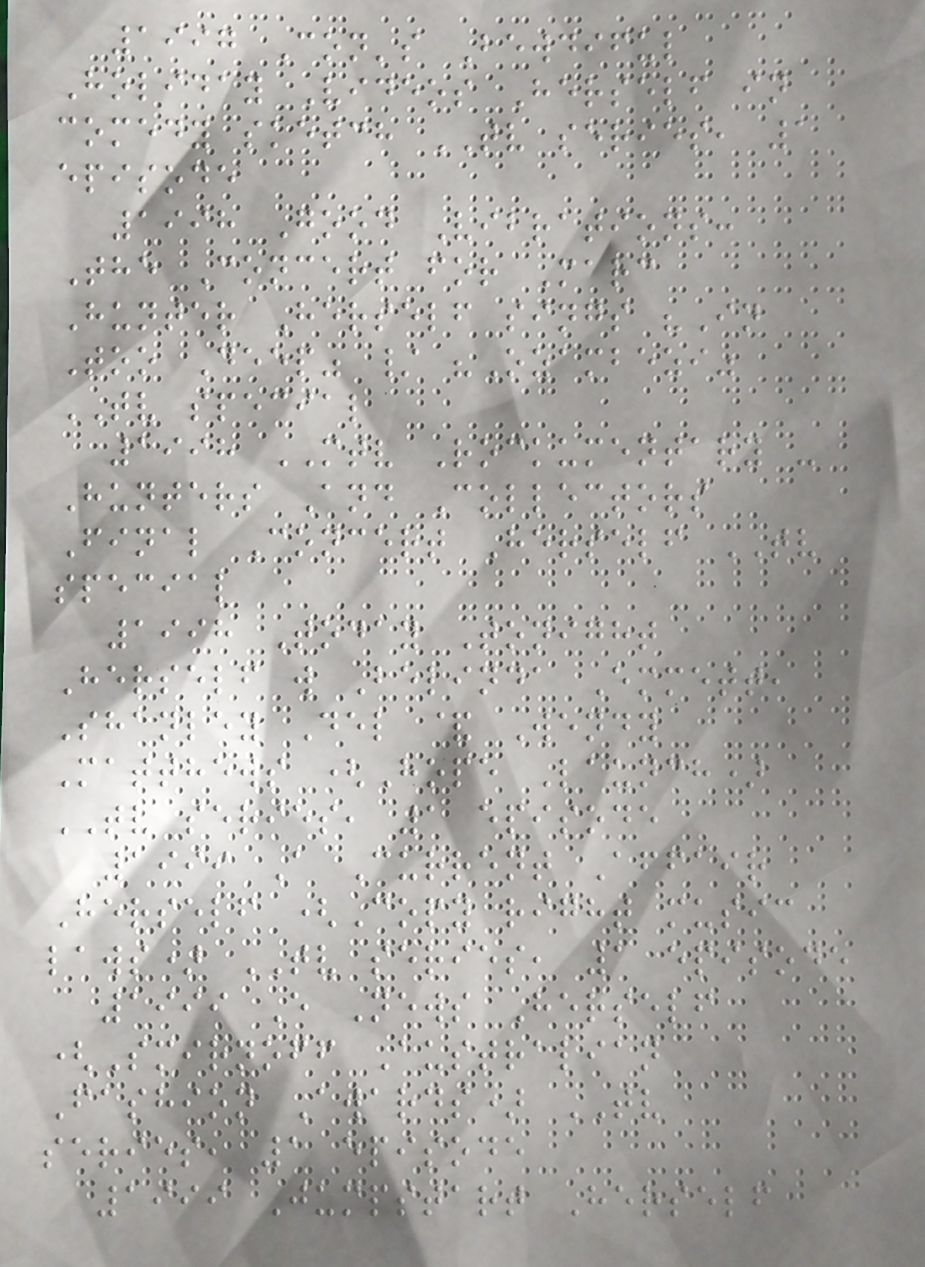1997 Con's Bewdiful
Holiday Videos Herself in
comedy sketch TV series, 1
episode
1998 Good Vibrations:
The Concert for Marc
Hunter Herself sings "In
Too Deep" / "Ozambezi"
TV special
1998 MTV Rockumentary -
Hunters And Collectors
Final Concert Herself TV
special
1998 Today Tonight
Herself w Belinda Emmett,
Shanley Del & Wendy
Matthews (Hope Launch)
TV series, 1 episode
1999 A Current Affair
Herself (Copy right music
laws) TV series, 1 episode
1999 E News Herself
(Smirnoff Australian
Fashion Awards) TV
series, 1 episode
1999 Jumpstart Herself
